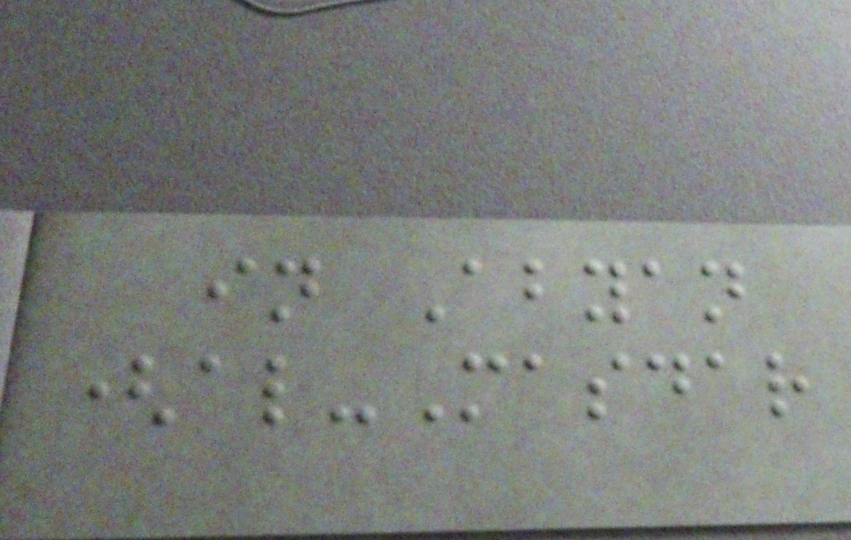in Abyan
(al-Masdar
